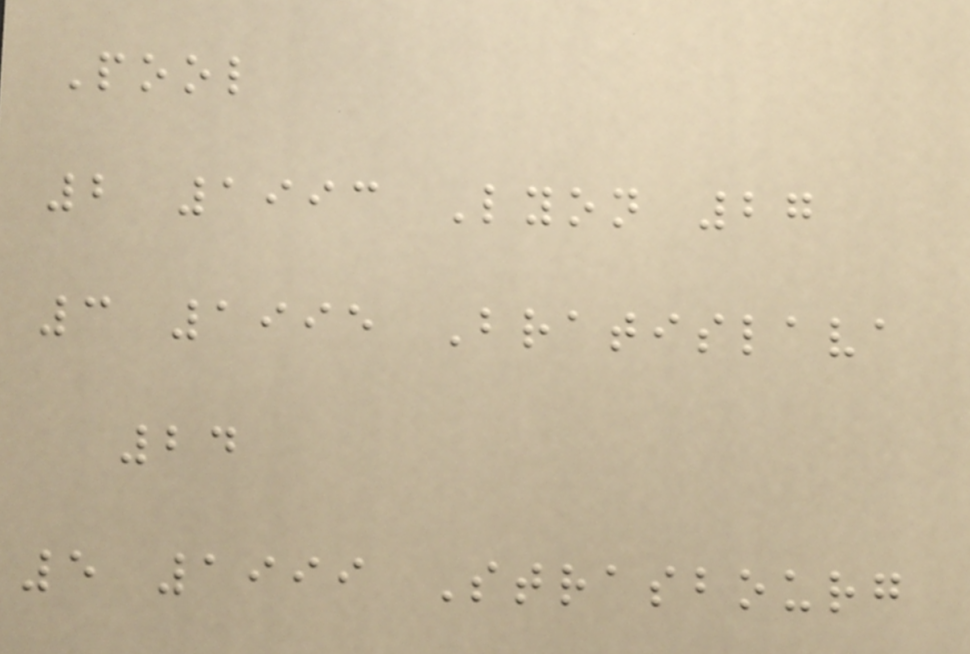Pool
2 1993 Lyon 27
3 1995 Bratislava
24
5 1999 Strasbourg
